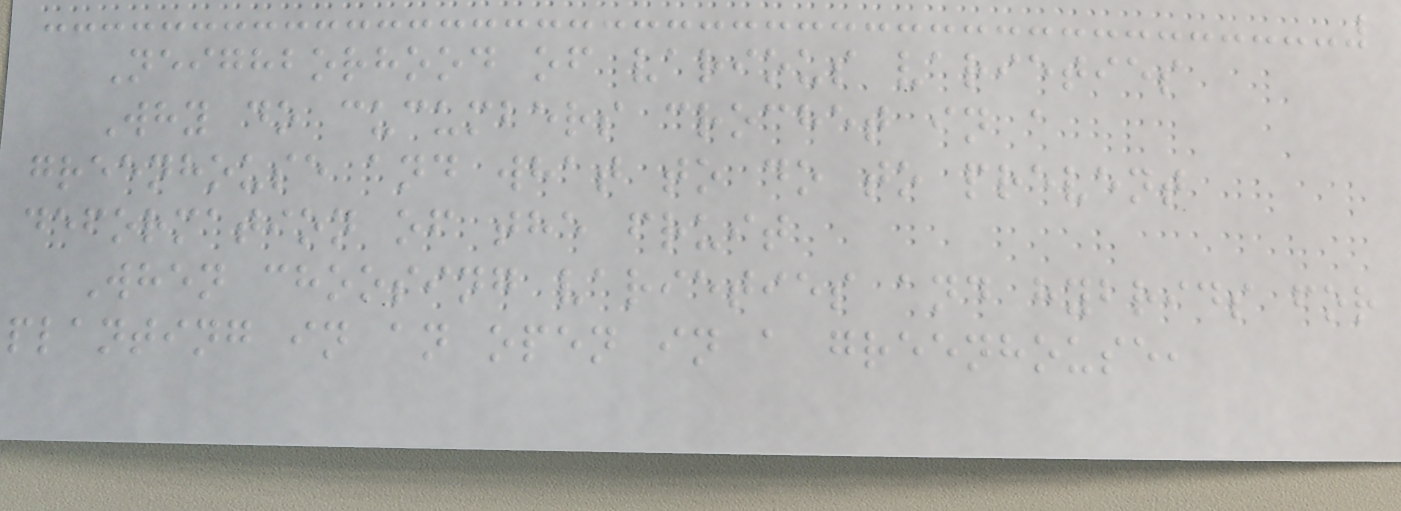Neighborhood of various varieties
Why do cucumbers crochet in a
greenhouse and what to do to prevent
deformation of the fruit
When choosing varieties and hybrids for
planting in an open in a greenhouse,
